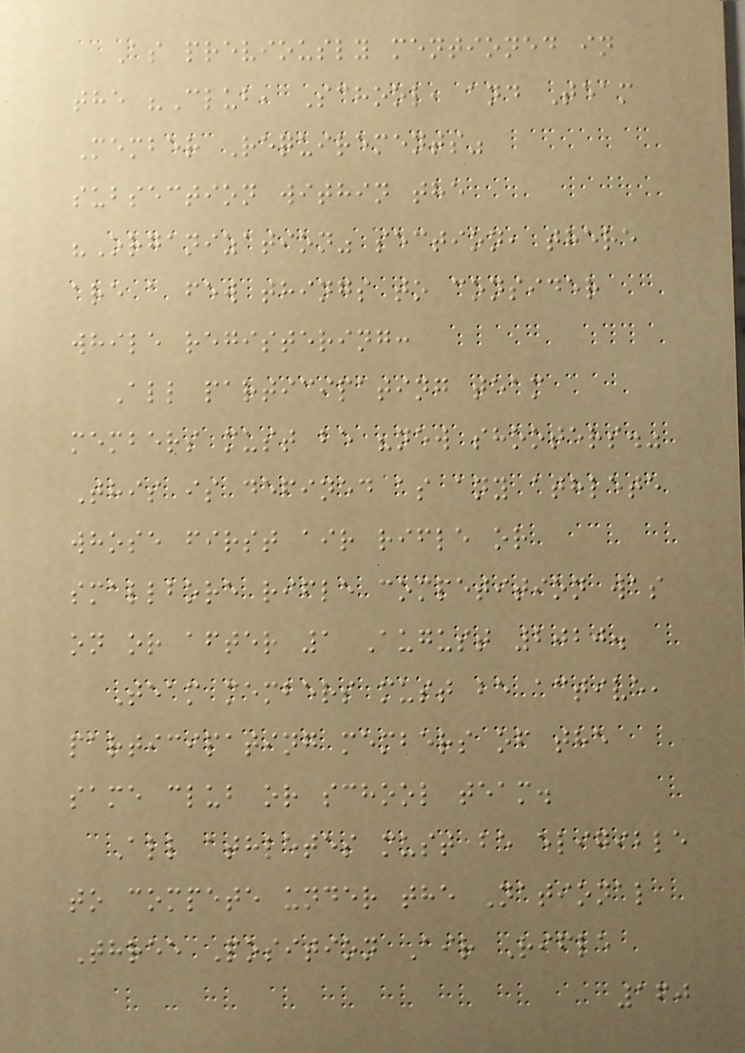As previously mentioned in
the "Club, School, and Team
Member Requirements"
subsection within the
"Organization" section, there
are a few things to consider
while registering:
All participating team
members must be "new shooters."
This is defined as any athlete
whose first air rifle or
smallbore rifle competition was
on or after 1 August 2020.
Team members must be active,
participating members of the
same club or school team.
All athletes must be eligible
to compete under the National
Three Position Air Rifle
160
